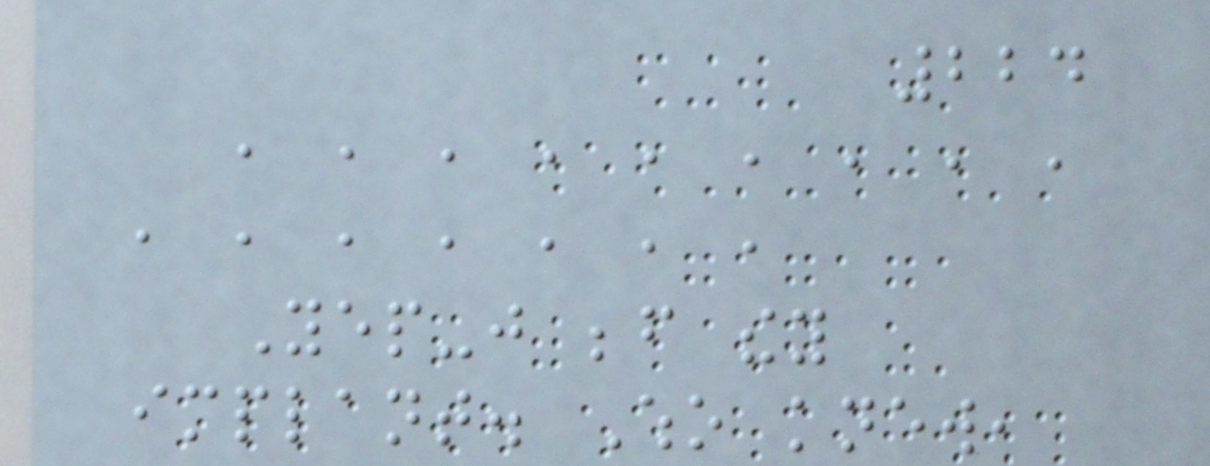224
, , , , , , , , ,
, , , , , , ,
Yep-just before they
implant. Who knew,
